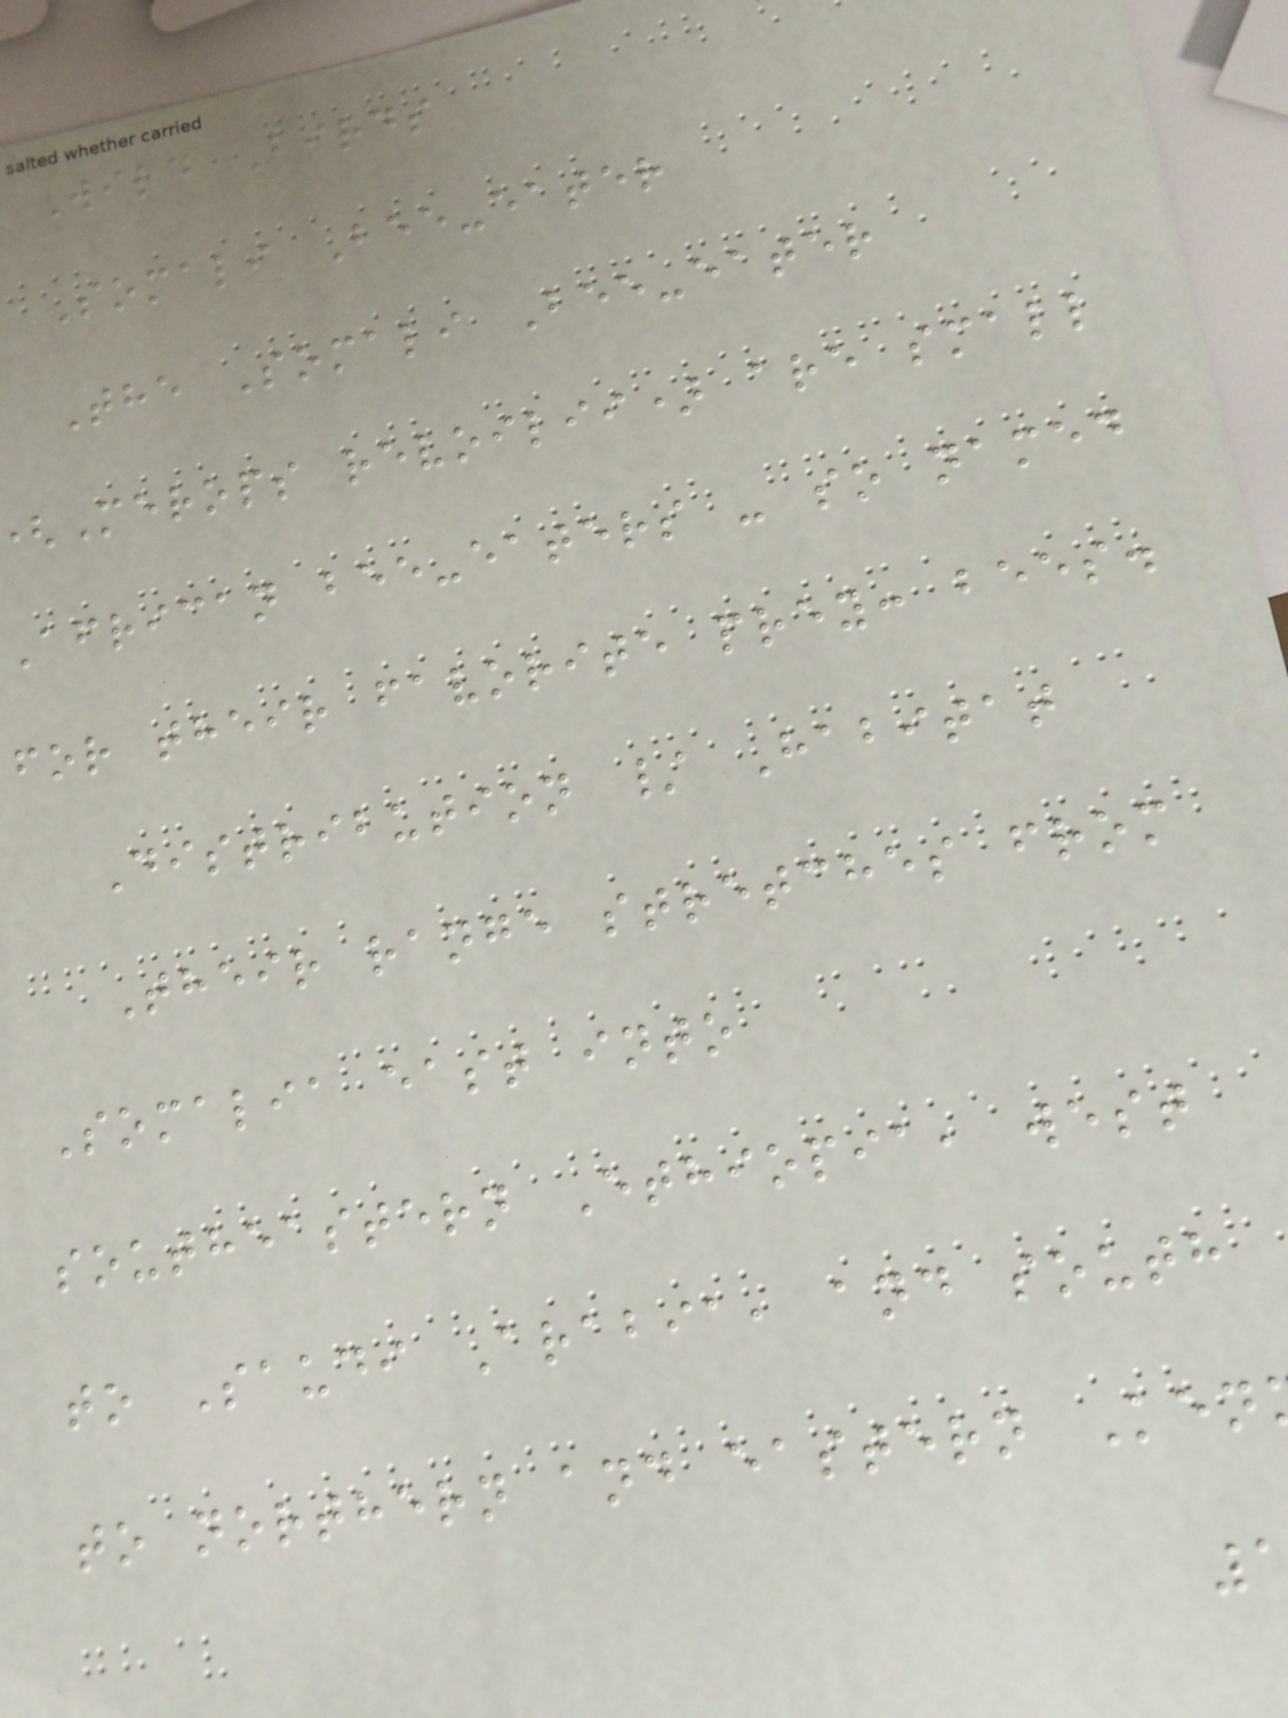Wild Birds
Somali Bee-eater
The Somali Bee-eater
Merops revoilii) are small
African bee-eaters - so named
for their favorite prey: bees.
Distribution / Habitat
Their range stretches from
Somalia east into
southeastern Ethiopia, west
to Saudi Arabia, and south
to northern and eastern Ken
